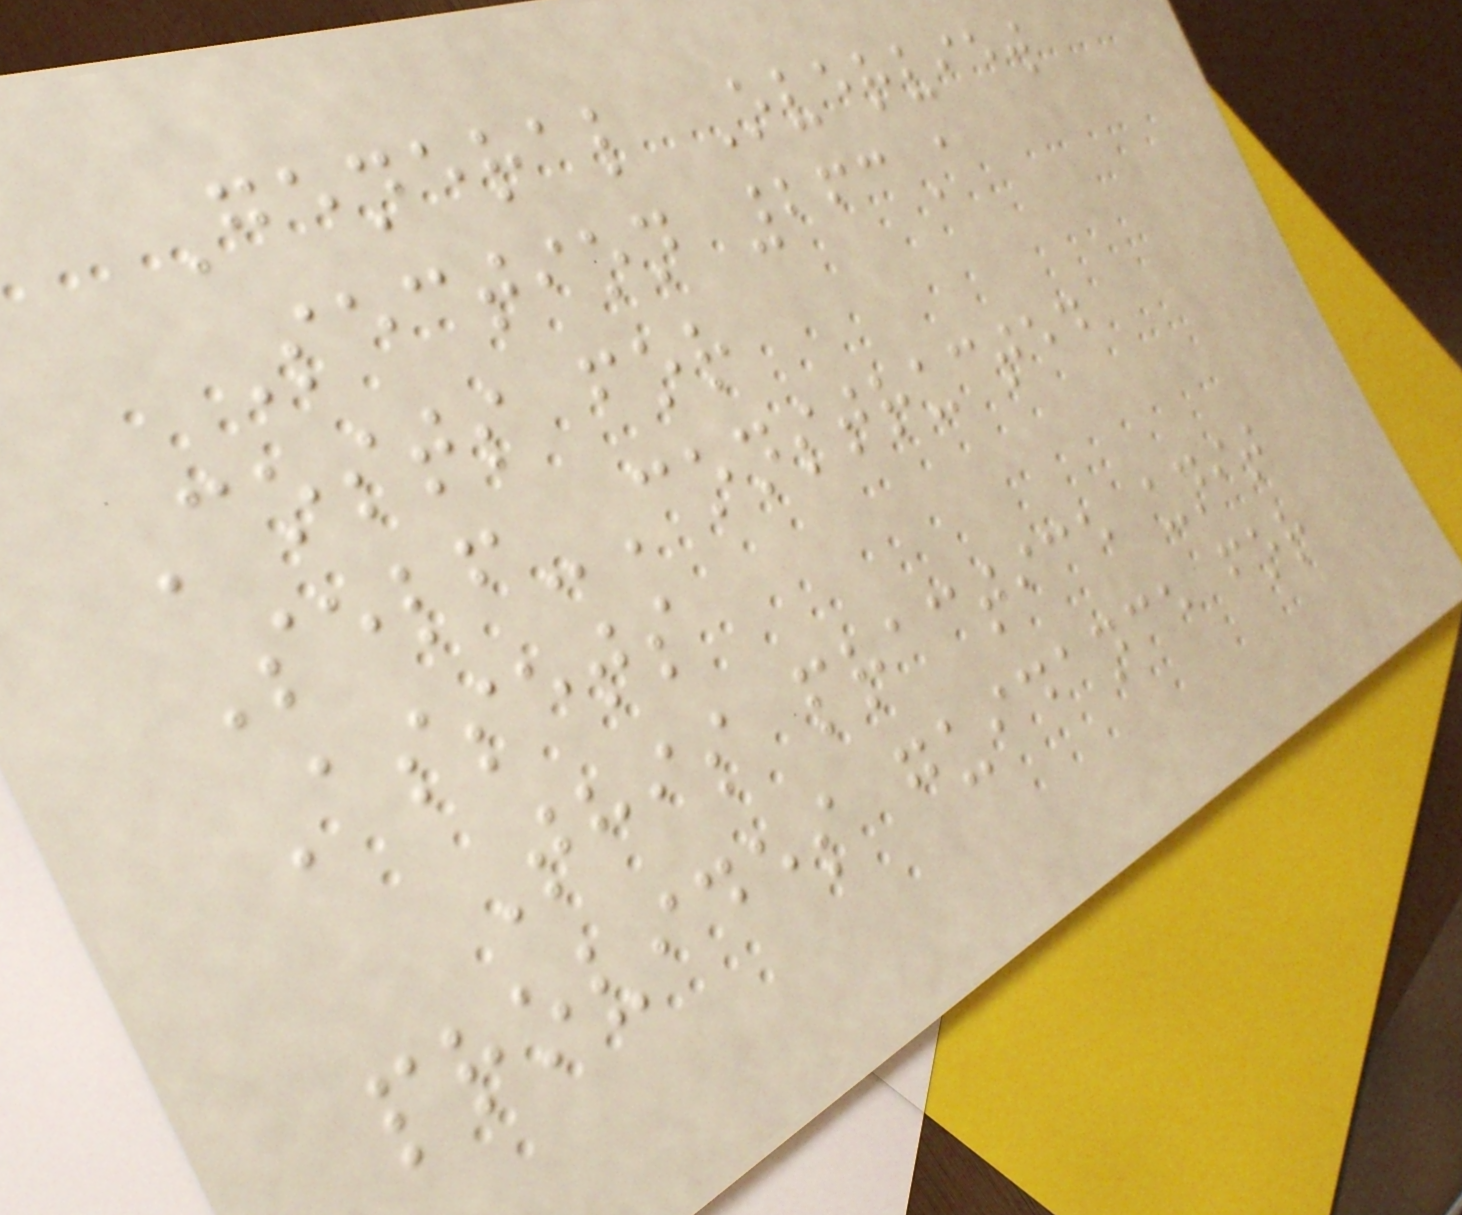General Overview
Section 263A
Costs for
Self-Constructed
Assets
This practice unit
provides guidance for
